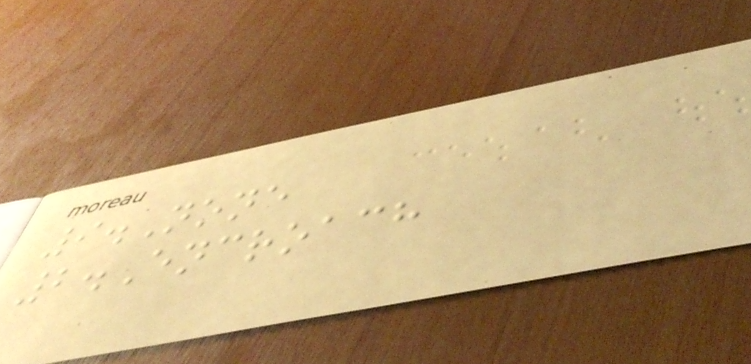9.None
2.Encroach
